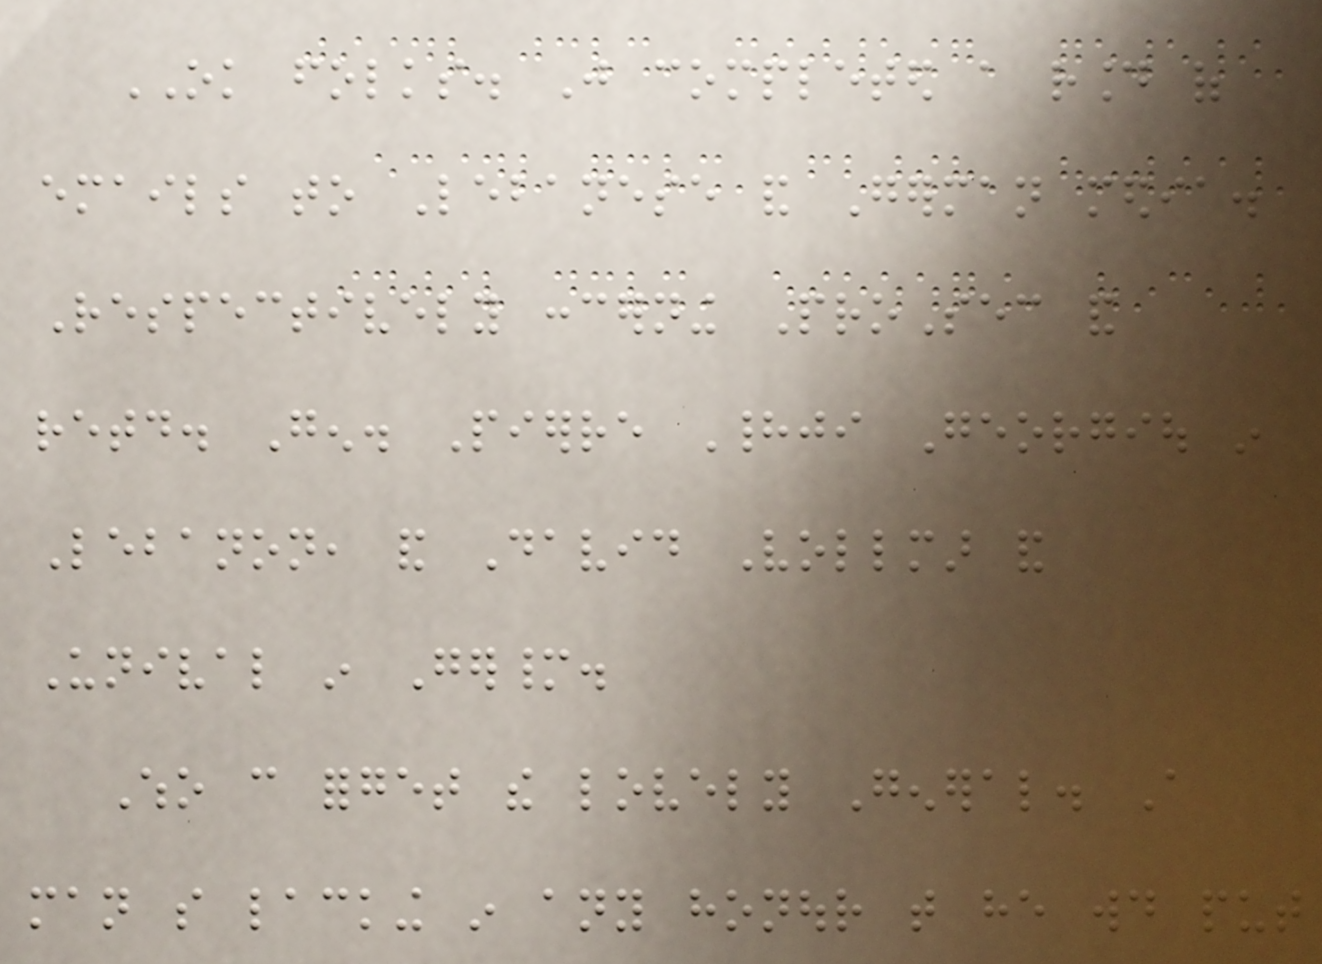OK folks. Just completed a round of
emails to Lebanese and German media.
Respectively concerning ProSec and
retd. Gen. Pierre Hadji Georgiou in
Lebanon, and David Vollmar and
Unival in Germany.
Who can forget the lovely General. A
man so lacking in any honour that he would put
